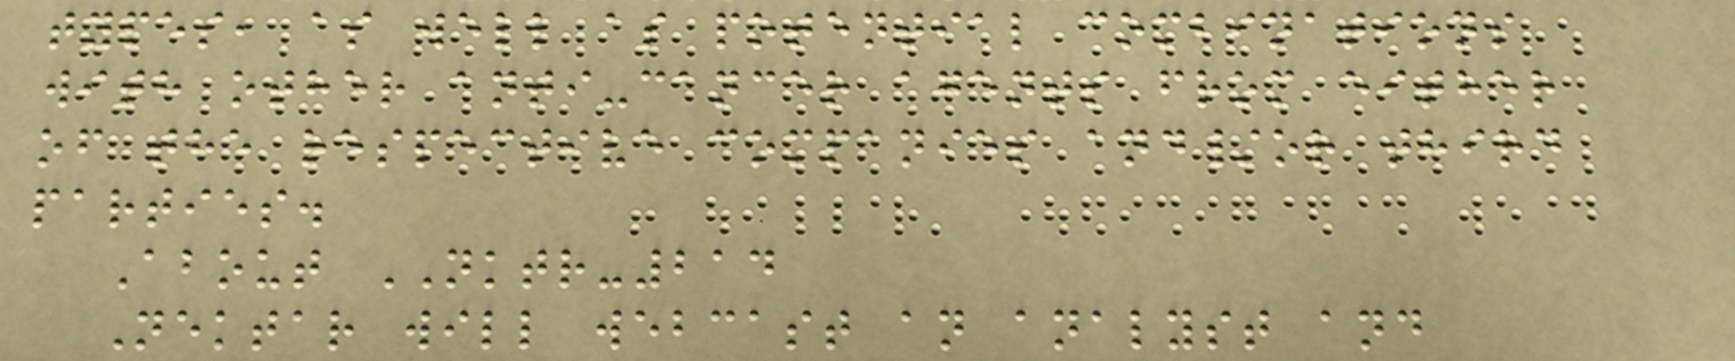types, as well as potential combinations
with other anti-cancer agents from either
of the respective companies and/or third
parties.
About NKTR-214
Nektar will webcast an analyst and
